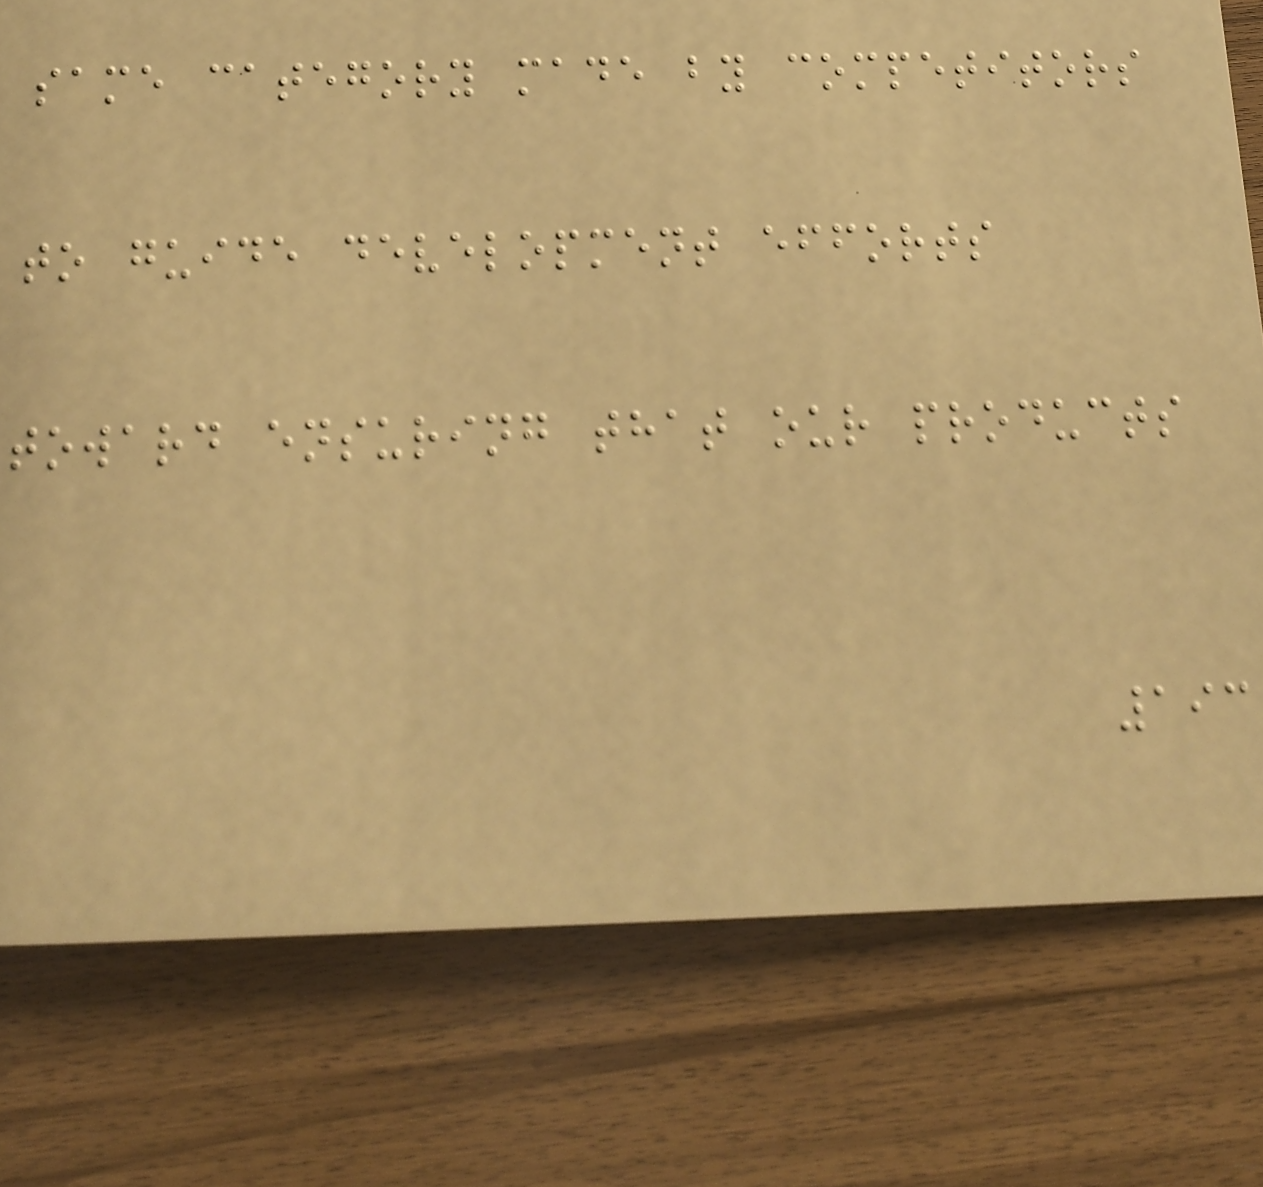same category made by competitors
to guide development efforts
toward ensuring that our products
193
